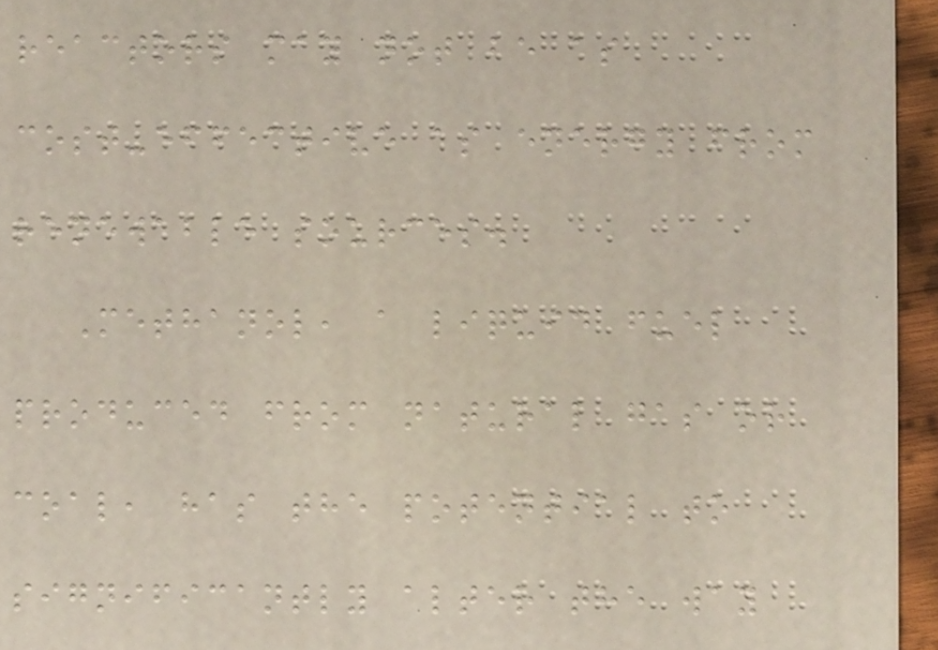reactors may not be as
cost-effective as energy from
renewable sources.
Methanol, a liquid fuel
produced from natural gas or
coal, has the potential to
significantly alter the way
